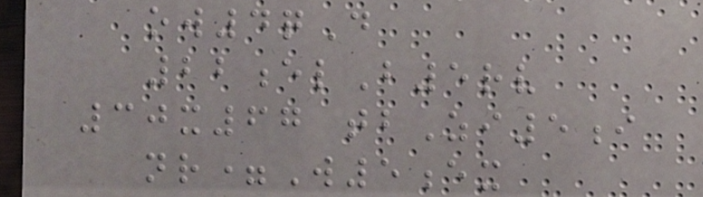ow4qD
22elB5rv
30x67 tbZi5i
nr=W5ex
